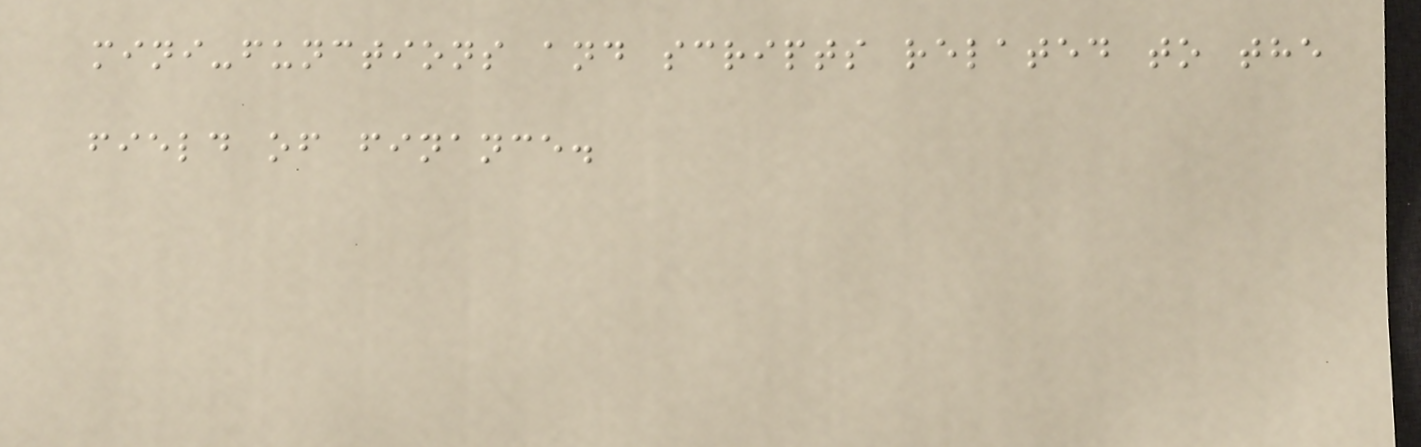mini-functions and scripts related to the
field of finance.
